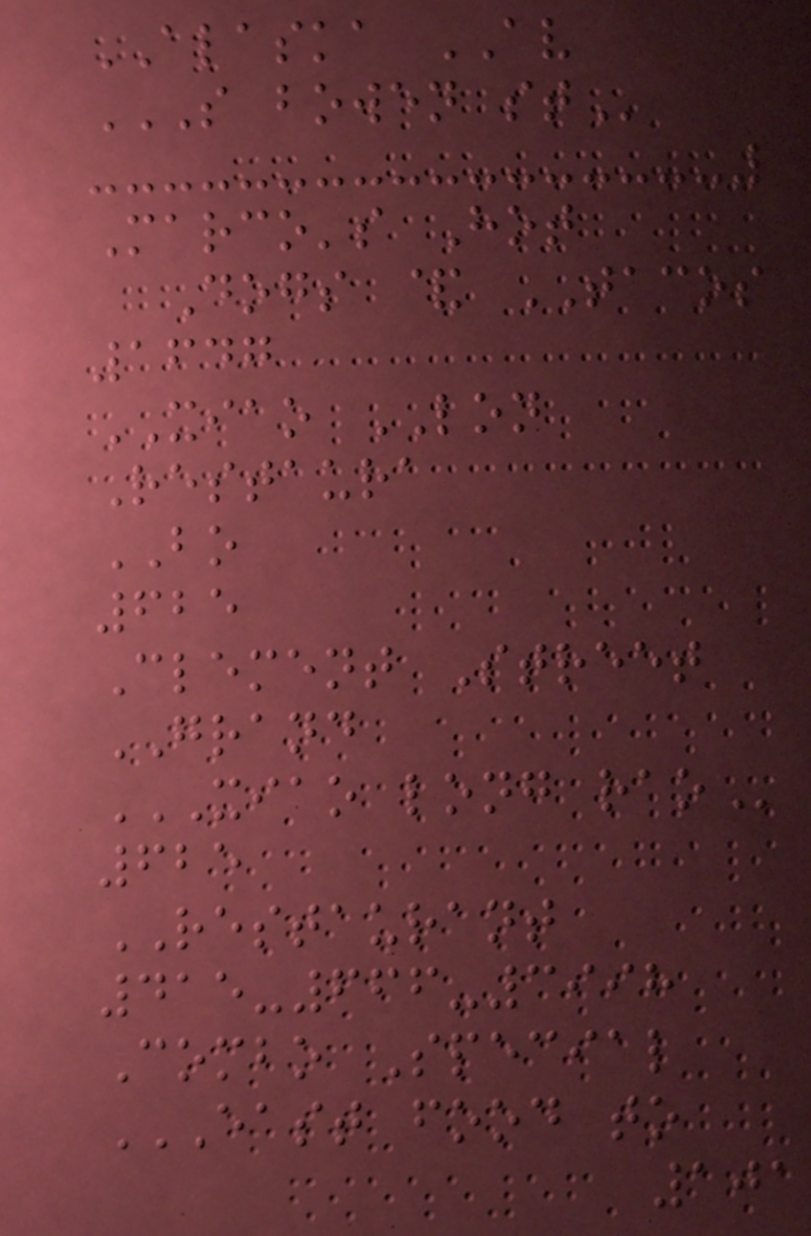ALASKA AV
S BOWEN ST
Marco's Hot
Dogs & TACOS
1647
XIAO LON
Restaura
BO
625
Clement Street
GRAND
XIAO LONG RAO
625
RESTAURANT
415-666-3998
Combo Special
EAST FOOD TO
101
